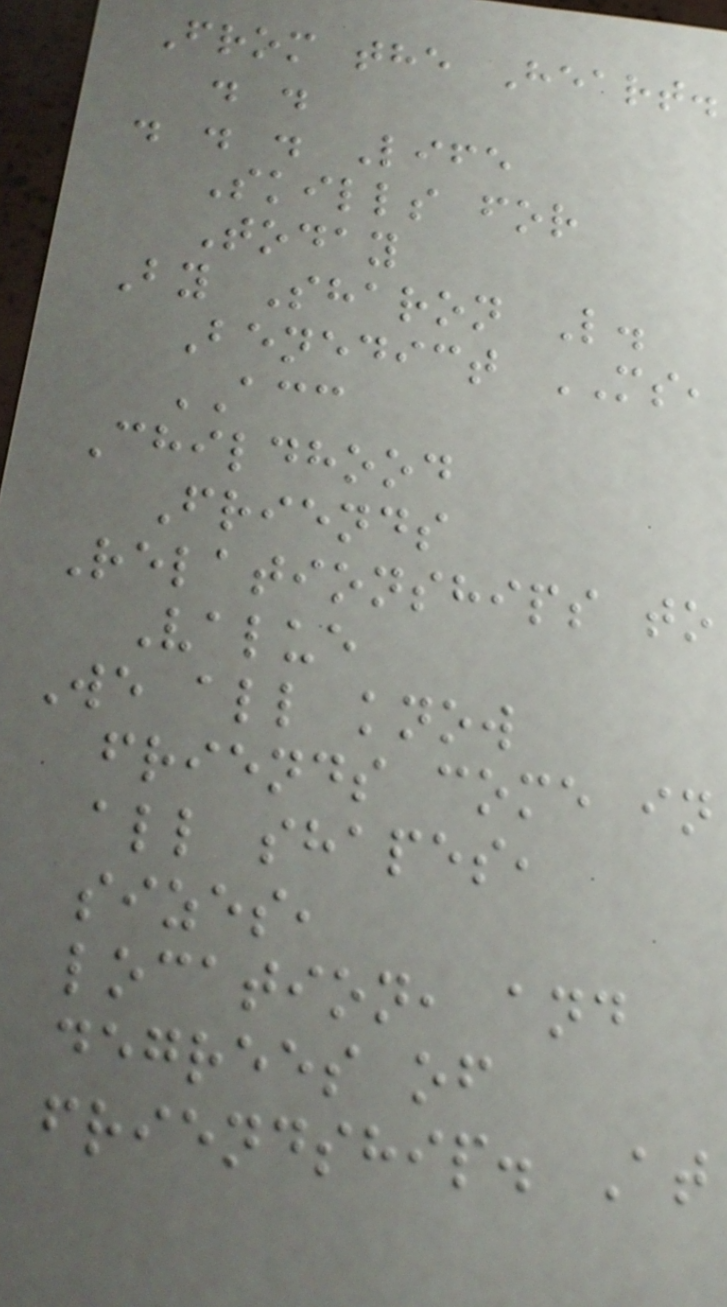From the Heart.
. .
. . . Life
Skills for
Today
By Sharon L.
Benedict MS,
ACC
Childhood
Friends
Relationships to
Value
We all know
friends come in
all shapes,
sizes,
location, and
degrees of
friendship. At
